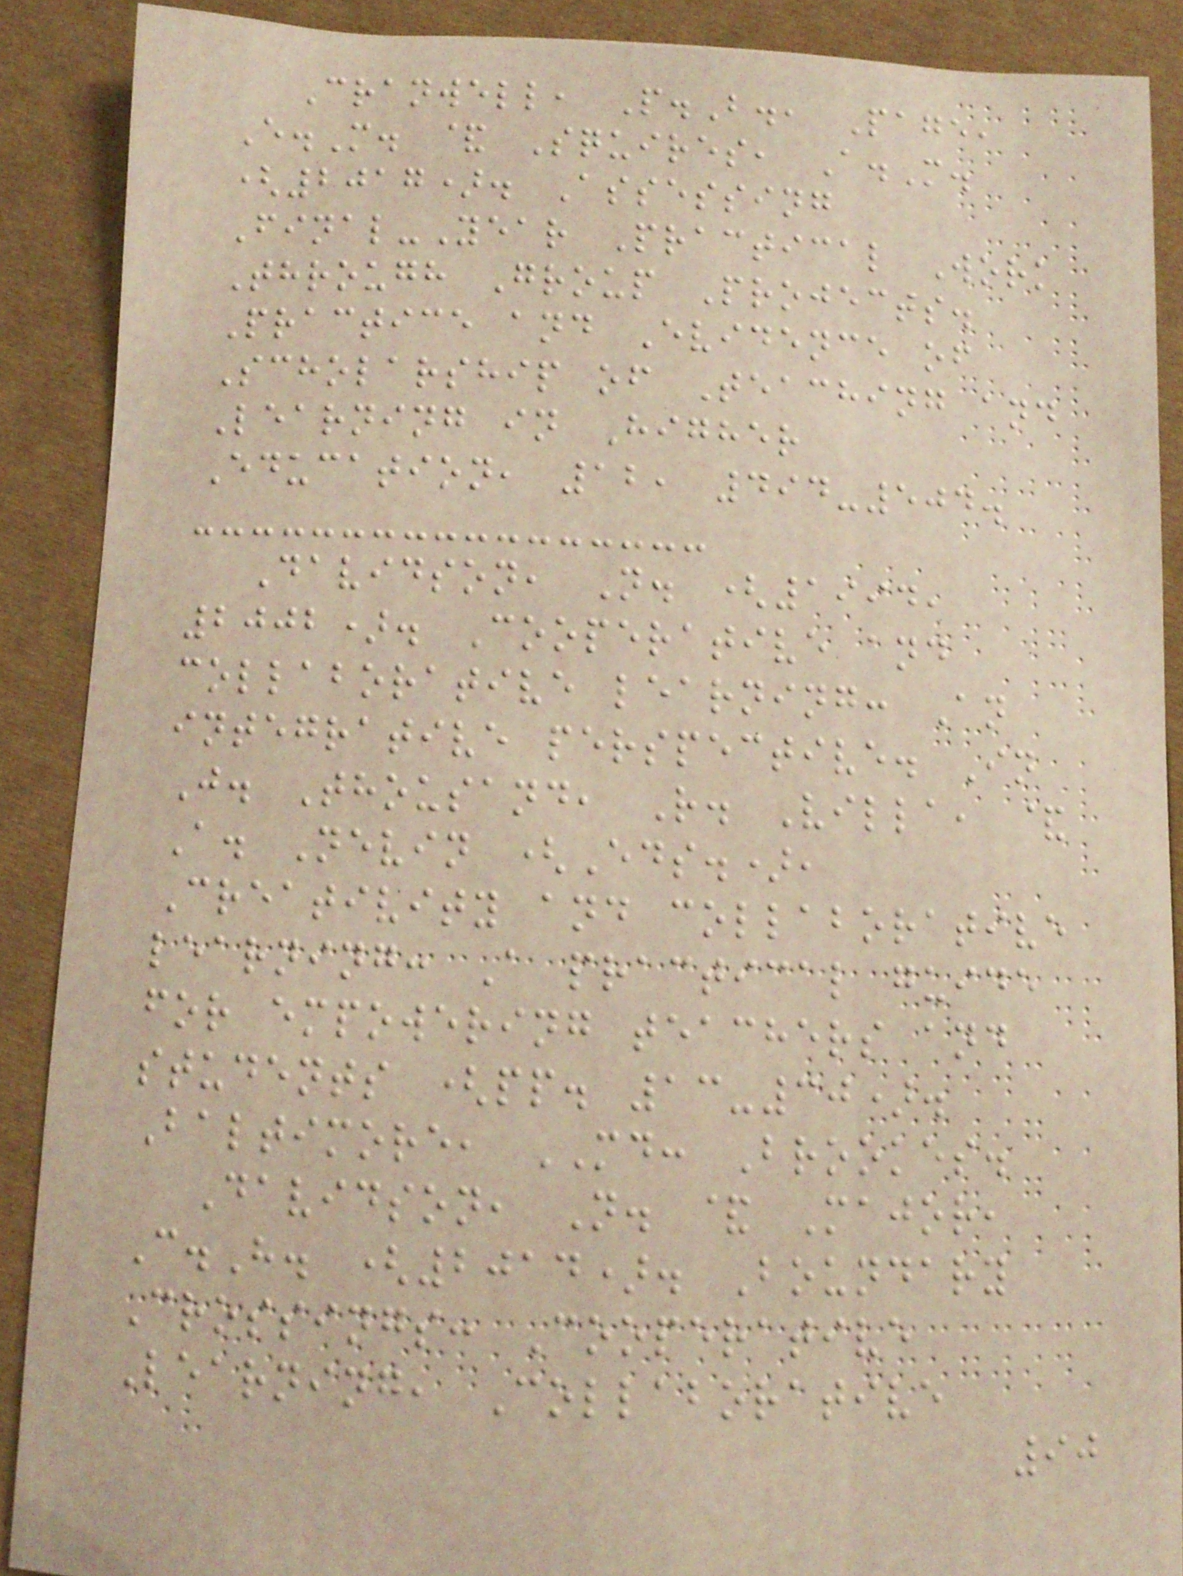Cranwell, P.B., Page,
E.M. & Squires, A.M.
(2017). Assessing
Final-Year Practical Work
Through Group Projects.
Practice and Evidence of
Scholarship of Teaching and
Learning in Higher
Education, 12, 494-504.
Davidson, N. (1994,
2002). Cooperative and
collaborative learning: An
integrative perspective. In
J. Thousand, R. Villa, &
A. Nevin (Eds.),
Creativity and collaborative
learning: A practical guide
for empowering teachers and
students (pp. 13-30).
Baltimore, MD: Brookes.
Davidson, N. & Major,
C.H. (2014). Boundary
Crossings: Cooperative
Learning, Collaborative
90
